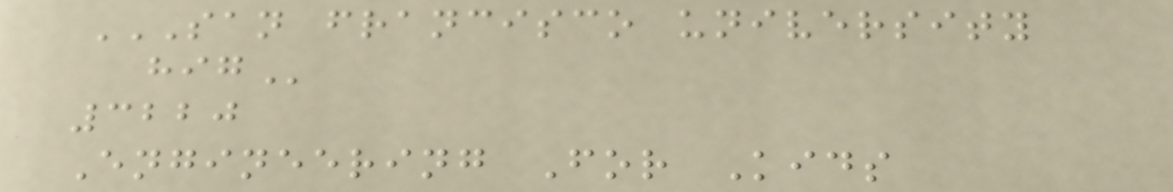SAN FRANCISCO UNIVERSITY
HIG
3220
Engineering For Kids
